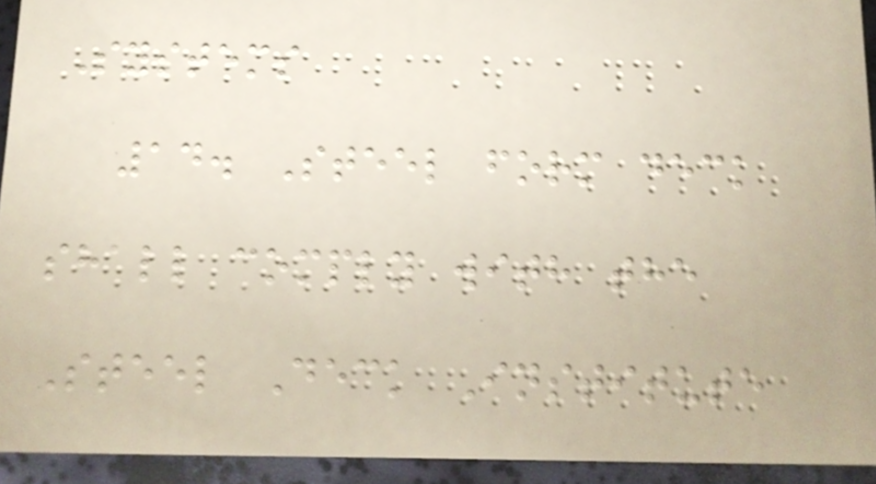Systems
14. Steel form deck
shall comply with the
Steel Deck Institute
